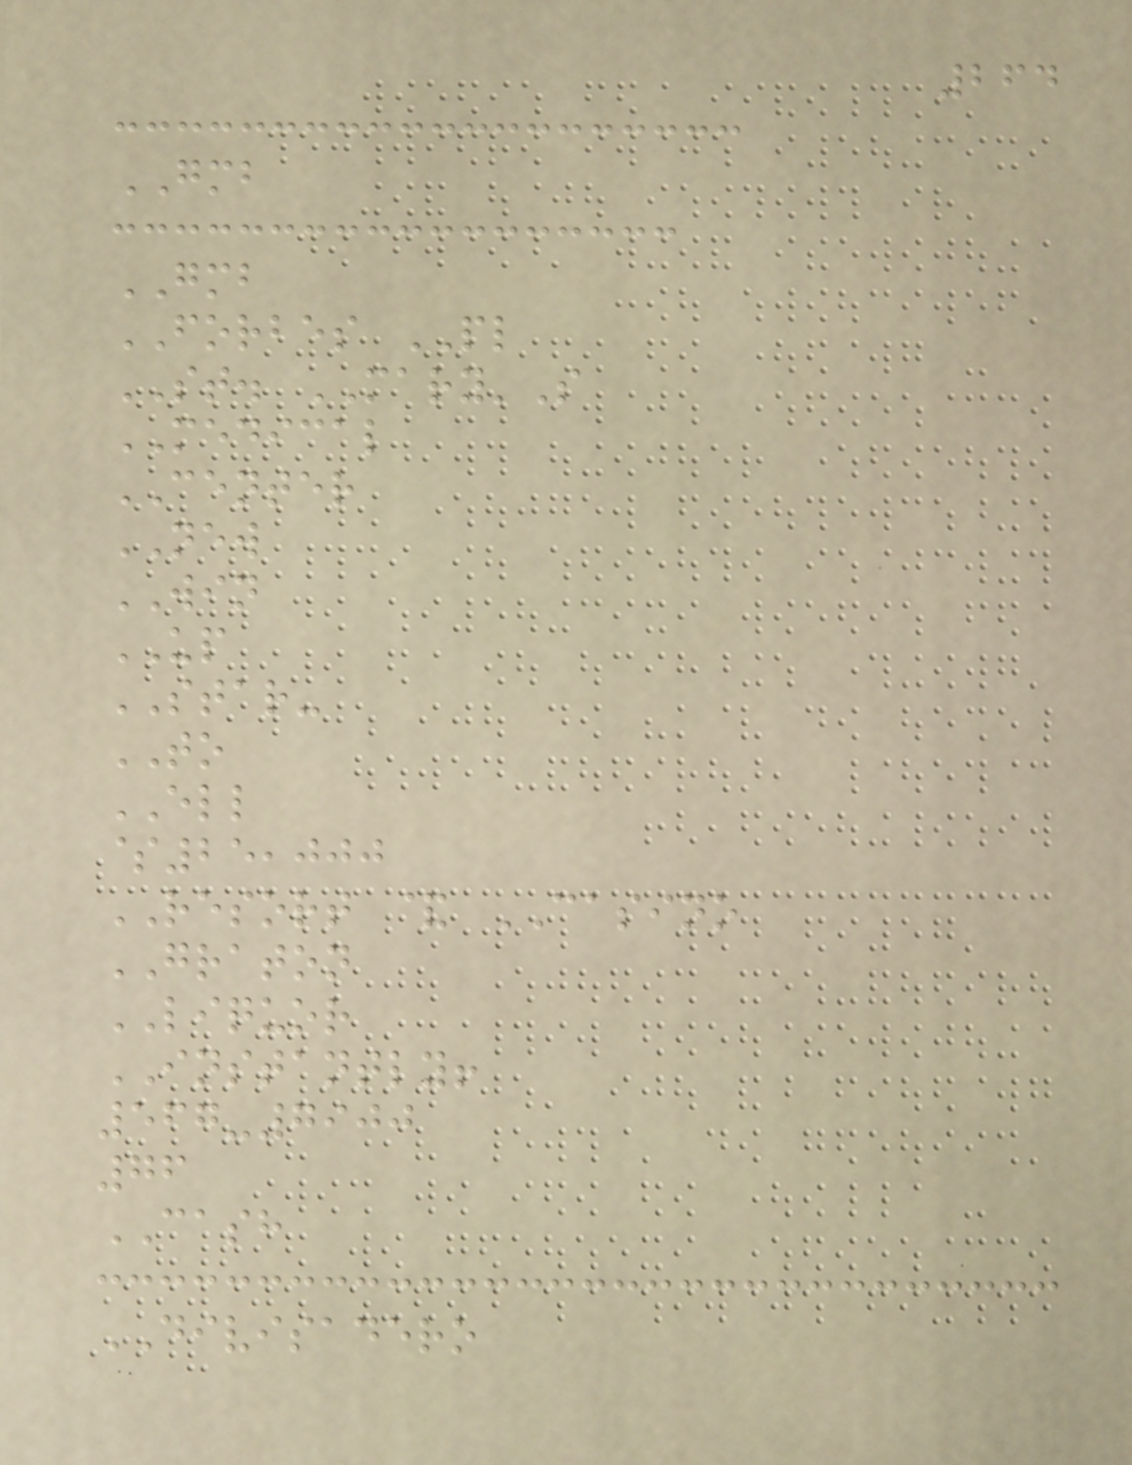264
GMB
GMB
FORBES PL
ST. MARY'S
MEDICAL
CENTER
NEW
WIN
UP
STAR-
TO
ELL
$25,000
RESORT & CASINO
GRATON
LIQUOR
INSTANTLY!
567-7900
76
CASH
DIVISADERO
